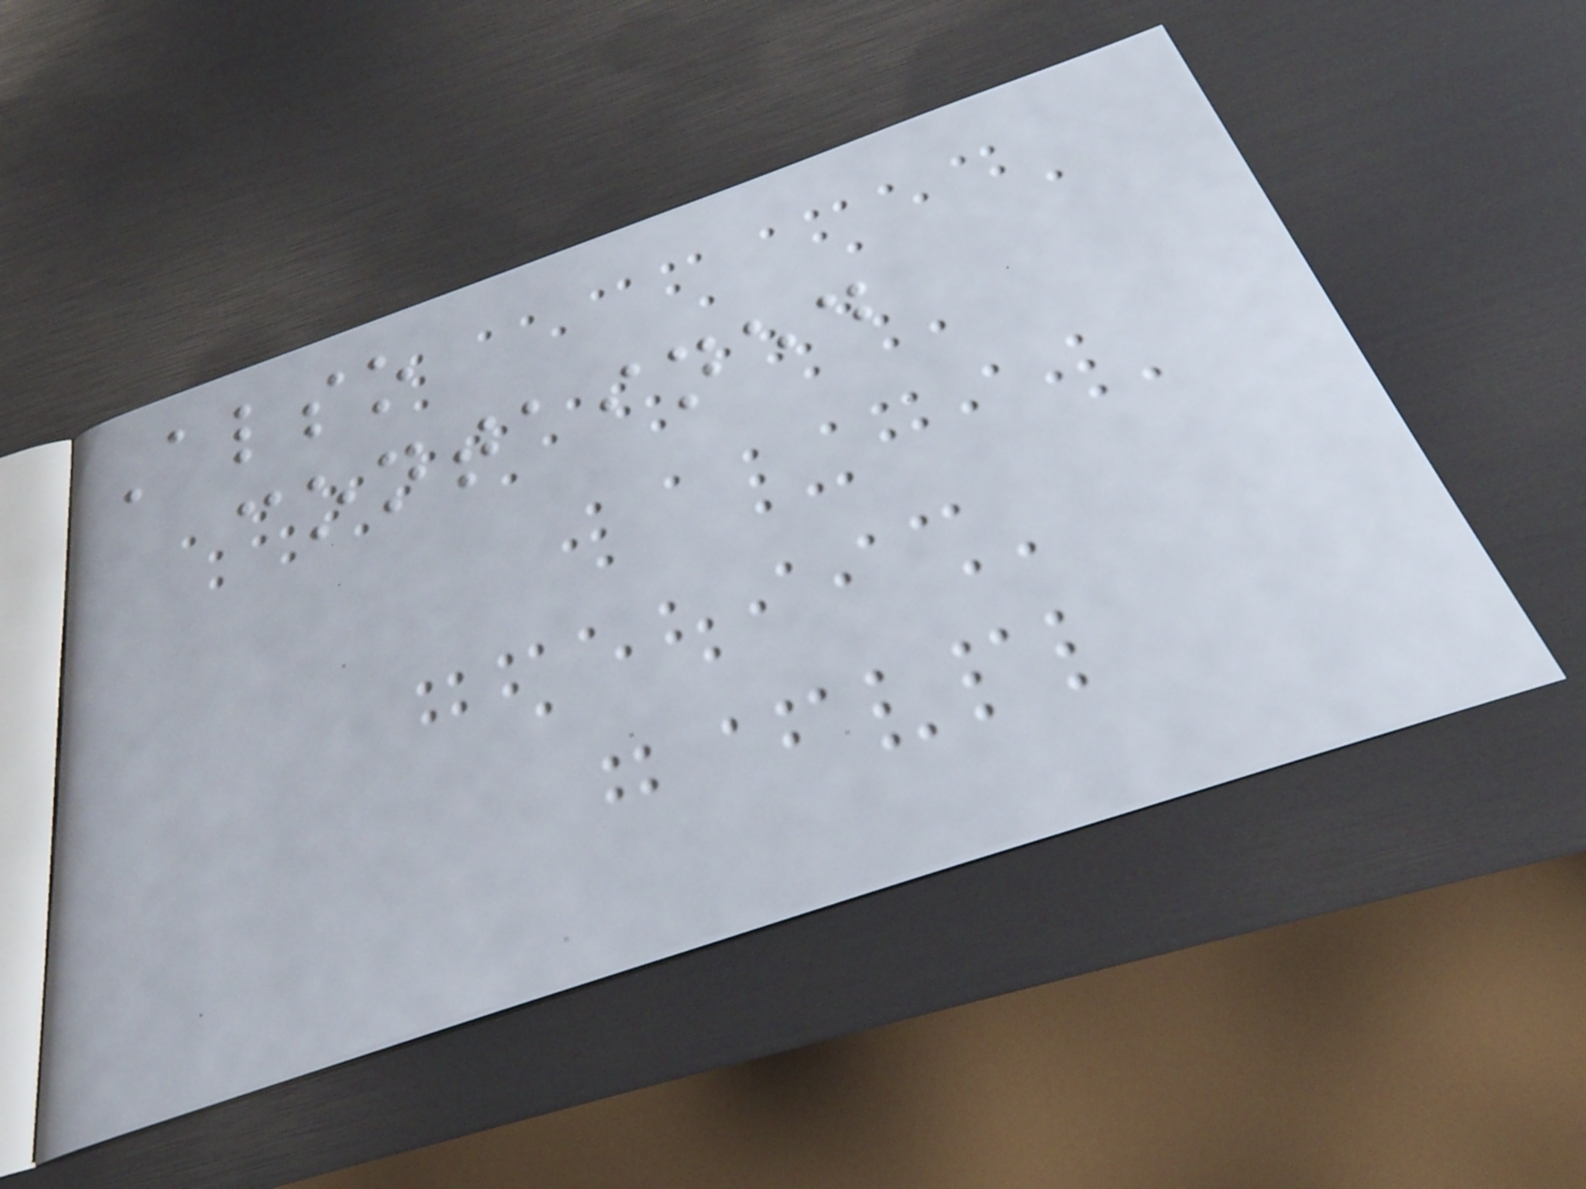Also
contained
